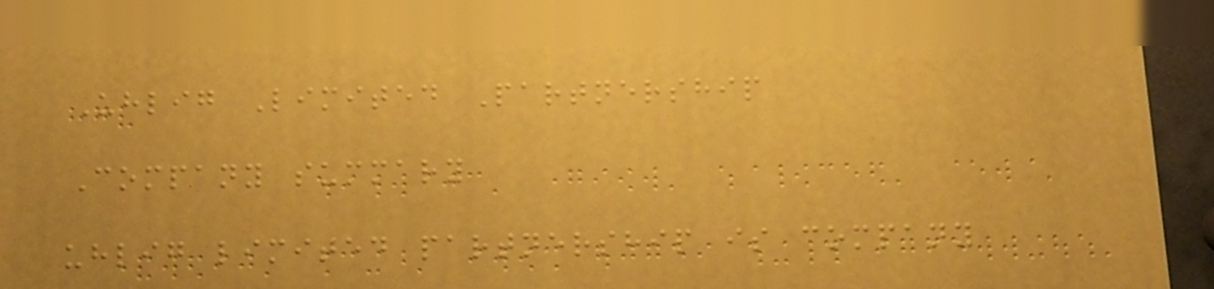Uhlig Limited Partnership
Company summary
uhlig limited partnership is company
